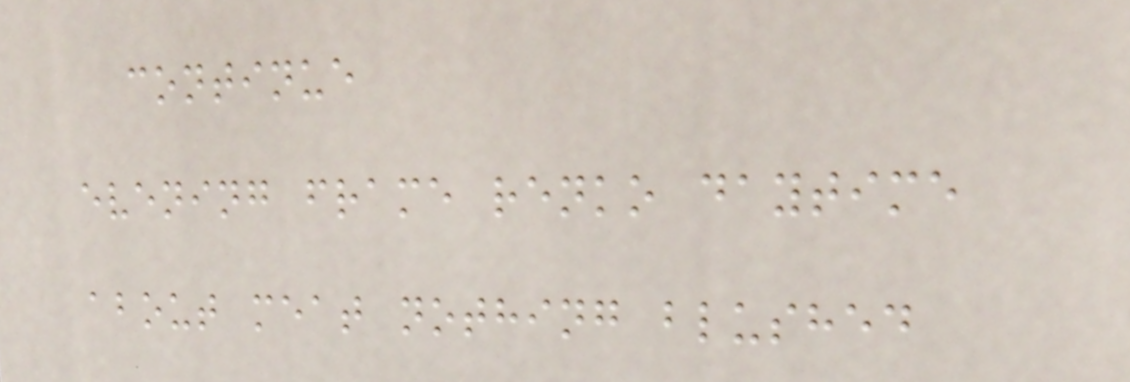continue
evening frame renko daytime
about meat nothing blushed
